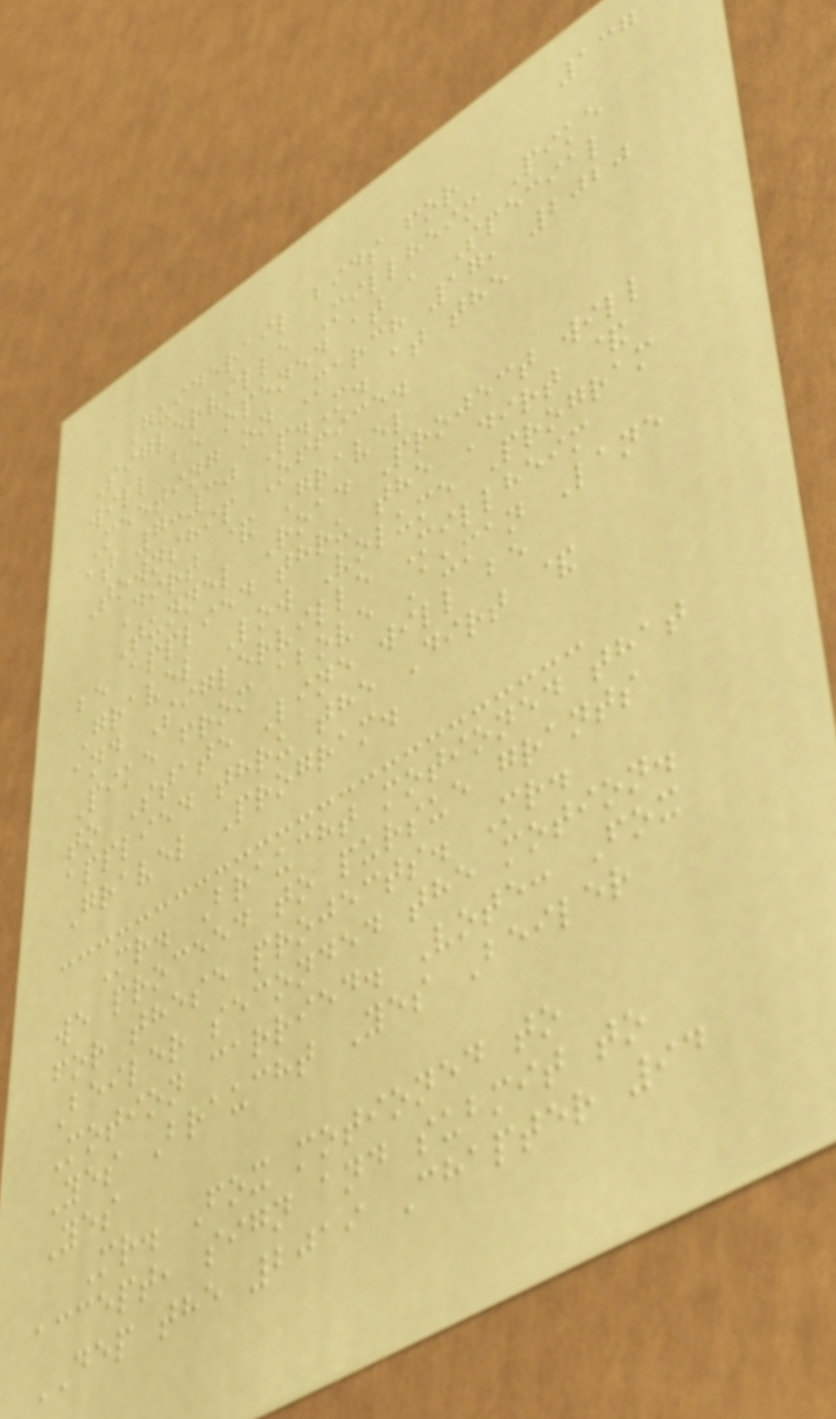137
Guiderail bids for
Siglerville Millheim Pike
will be opened at a Special
Meeting on March 17, 2020
at 7:30 P.M. at the
Township Office.
Dirt & Gravel
Tunnel Road Project will
be applied thru the Dirt &
Gravel Low Volume Program
and Siglerville Millheim
Pike from above Auman Lane
to State Line will be
applied thru the Dirt &
Gravel Program.
Mr. Braucht motioned that
we proceed to pursue grants
for these projects. Mr.
Beiler seconded the motion.
Motion carried. Vote: Fox
Yes Braucht Yes Beiler
Yes
Mr. Fox motioned to
accept, sign and submit to
DEP the 2019 Chapter 94
